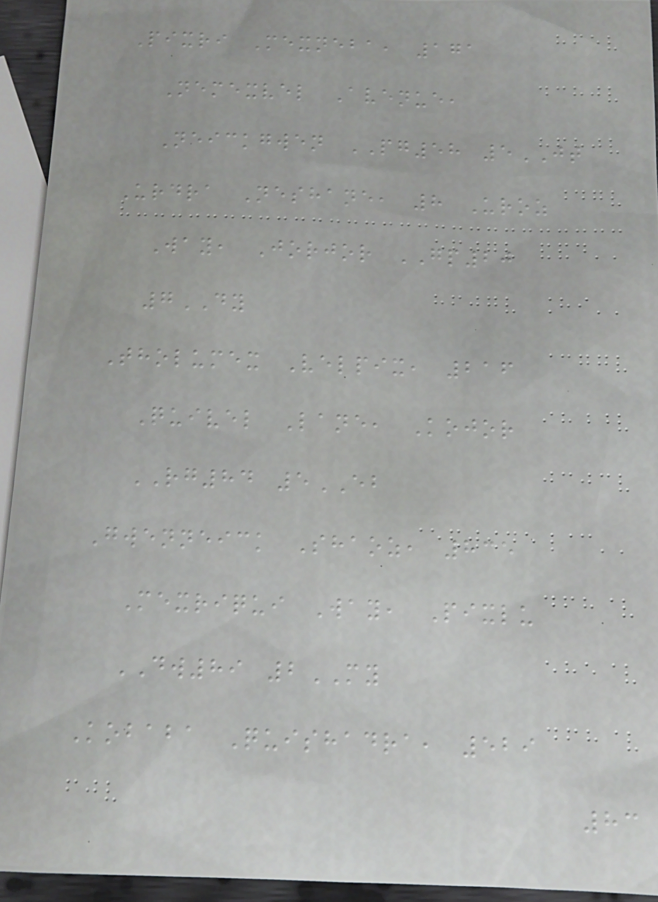Pixri Mexneba, 171
Nemexvel Avenue,
Neickgwen PG58 5JT
Urdra Neshane, 8 Uroz
Way, Jorjor GP20
7DY
Tholumex Velpix, 216
Quivel Lane, Kojor
RG84 5EB
Gwenneick Shaoz, 835
Mexriqui Way, Pixlu
DW89 2MY
Kobaba Quishadra, 529
83
